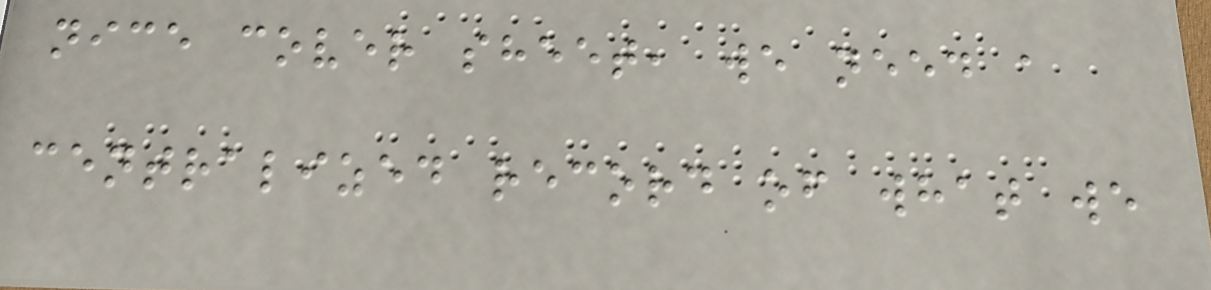nice cover sheet, we need a
centralized record of what we
